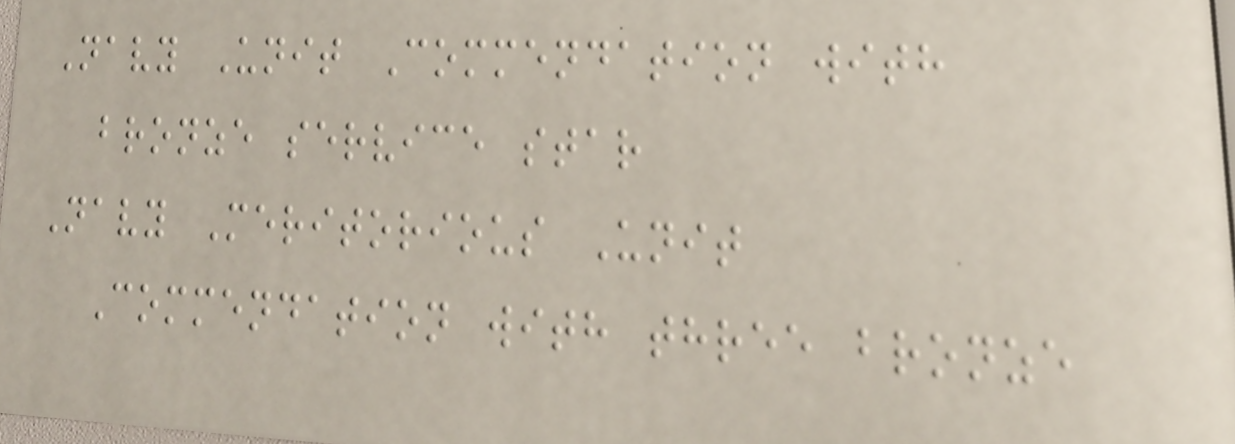Navy Unit Commendation with
bronze service star
Navy Meritorious Unit
Commendation with three bronze
